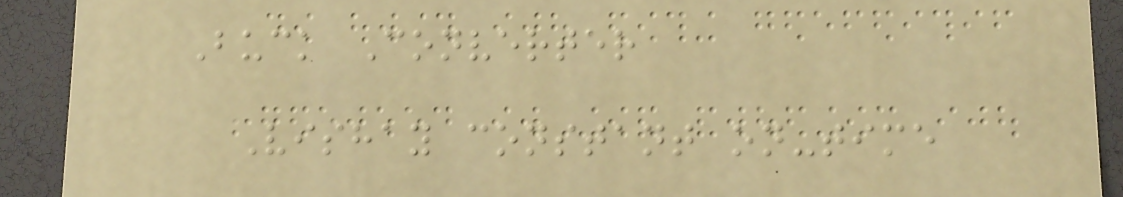Buck Converter
Vishay constant on-time
